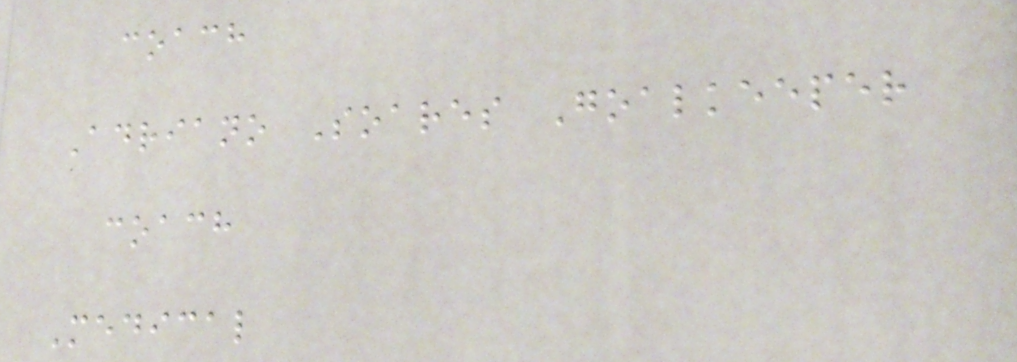coach
Adriano Soares Goalkeeper
coach
Medical
